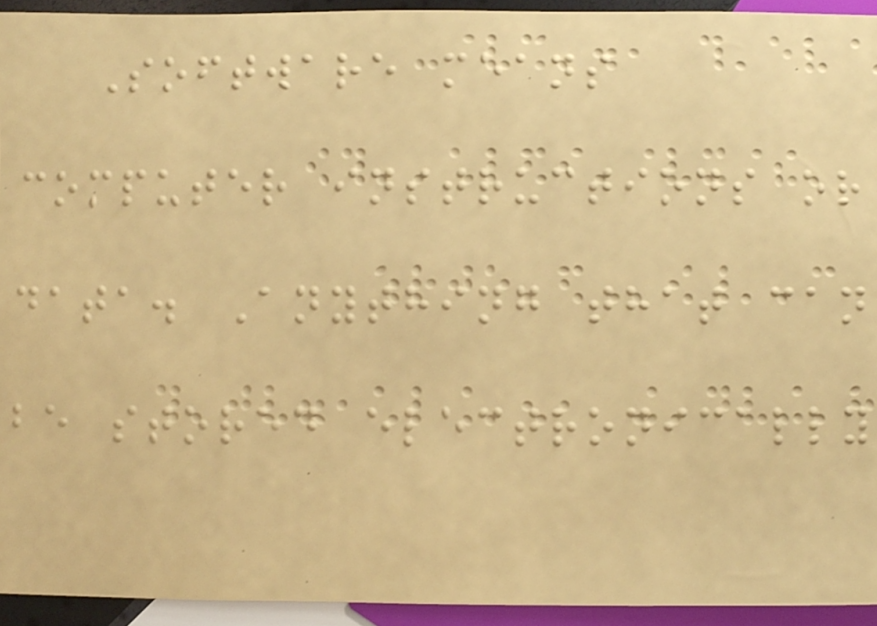Software means
computer instructions or
data. Anything that can
be stored electronically
